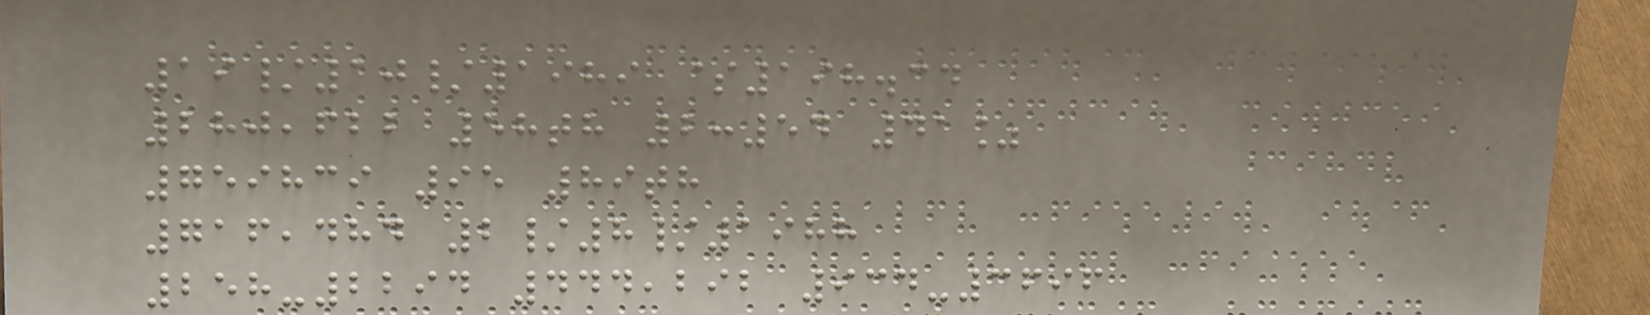19/10/1989 $198.34
280,622 58th 2:54 41%
759839 95 89th
716,484 2/8/1988
258-2294 444,292 934-3696
